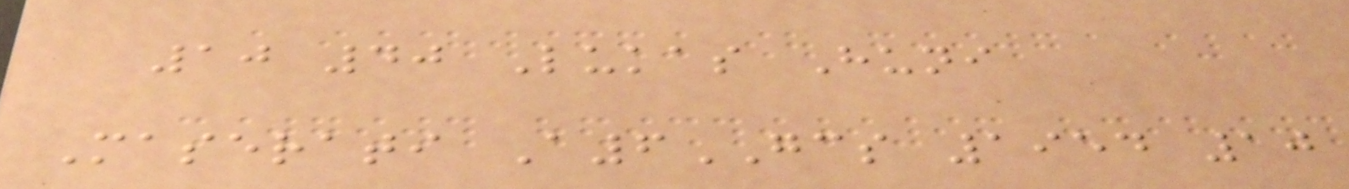10 40 Lukas Huni
Maserati A6GCS 1954 10
